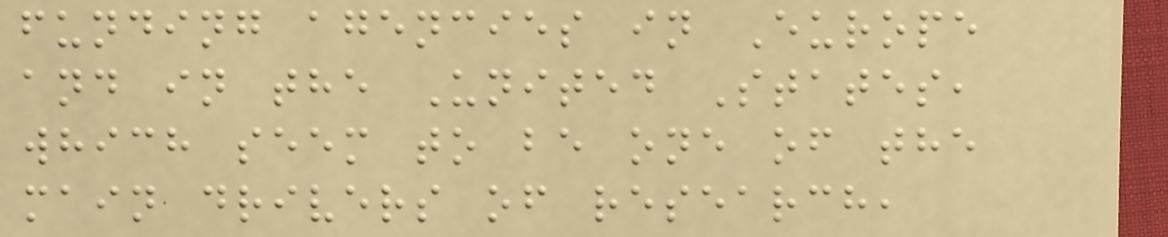funding agencies in Europe
and in the United States,
which seem to be one of the
main drivers of research,
